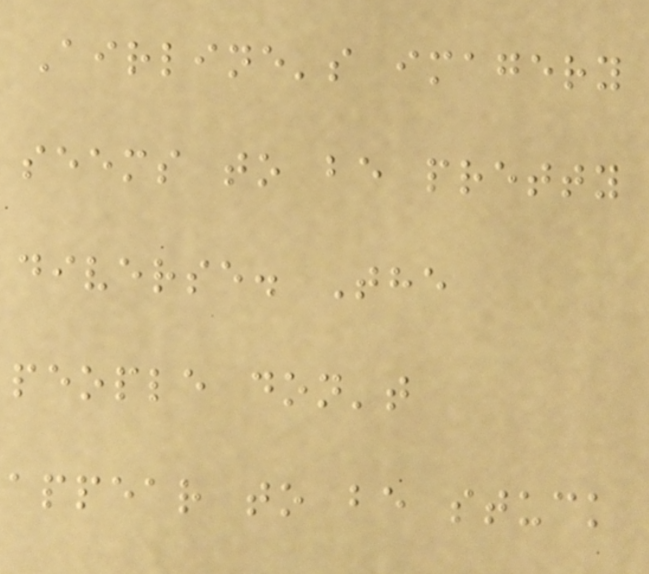Airline's imagery
seems to be pretty
diverse. The
people don't
appear to be stuck
